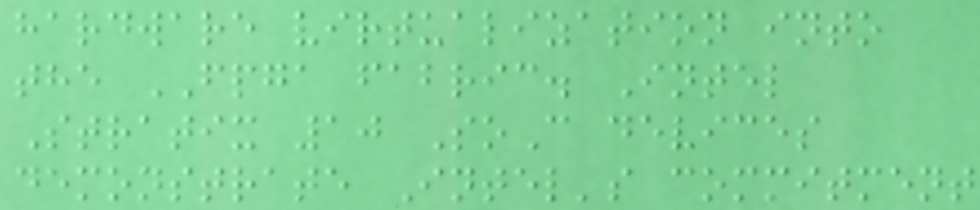hardware virtualization into
the FPGA fabric. Intel
Stratix 10 SoC devices
demonstrate Intel's commitment
